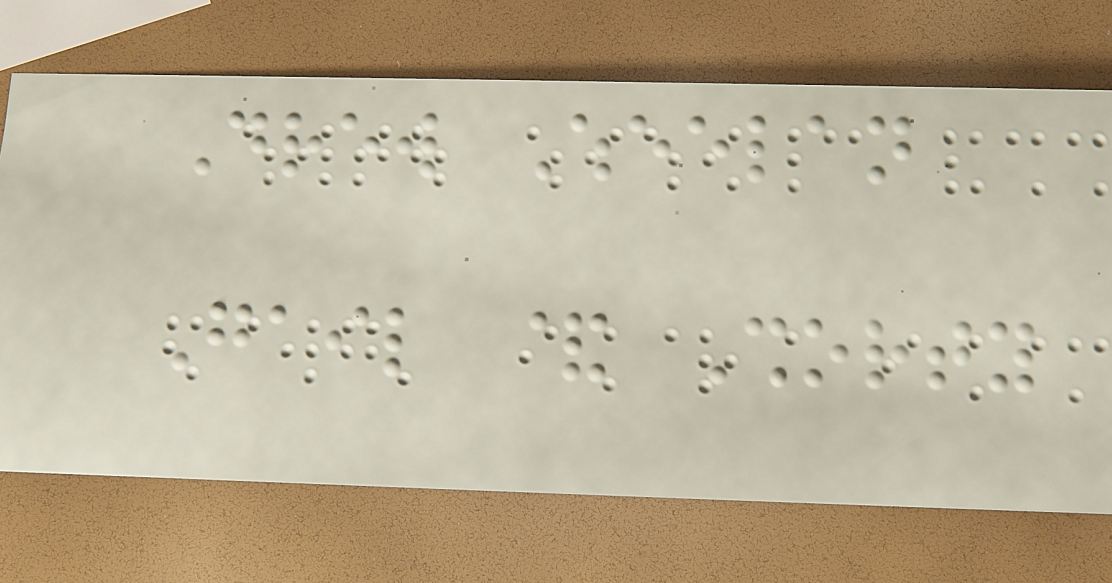Drew Wheelan
Gail & Shorty
